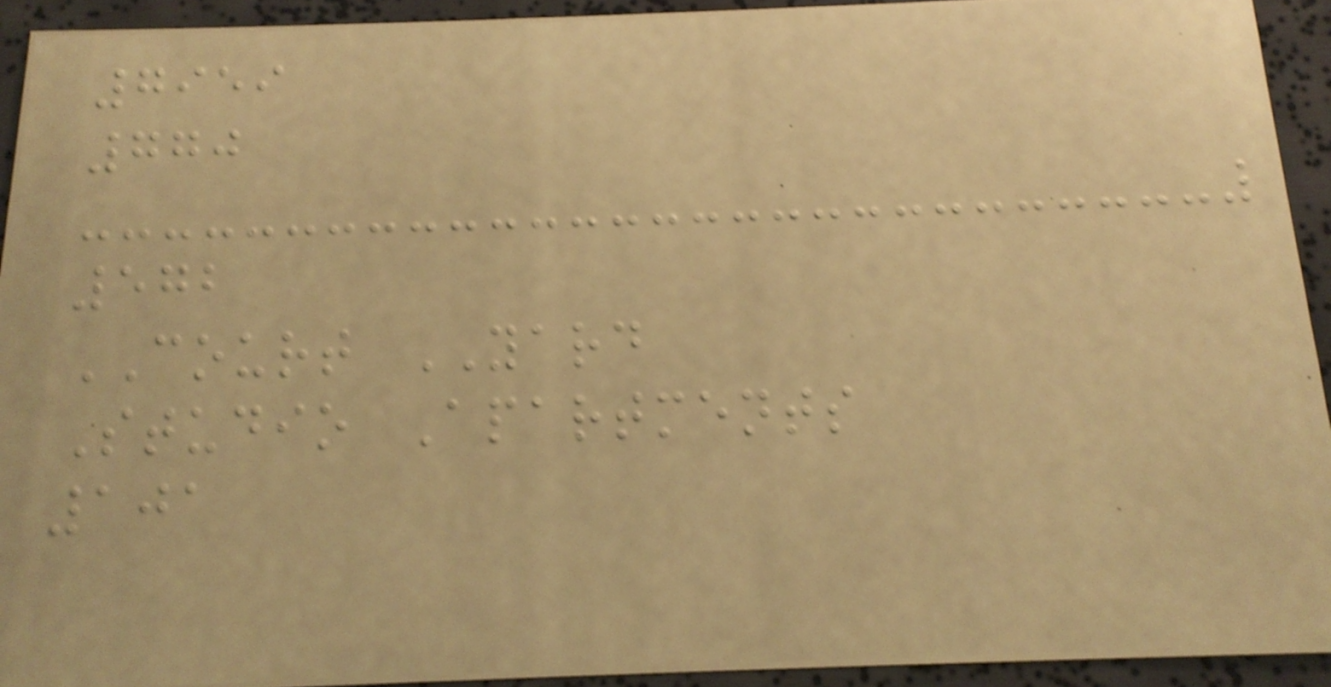7959
770
572
COURT YARD
Studio Apartments
101
